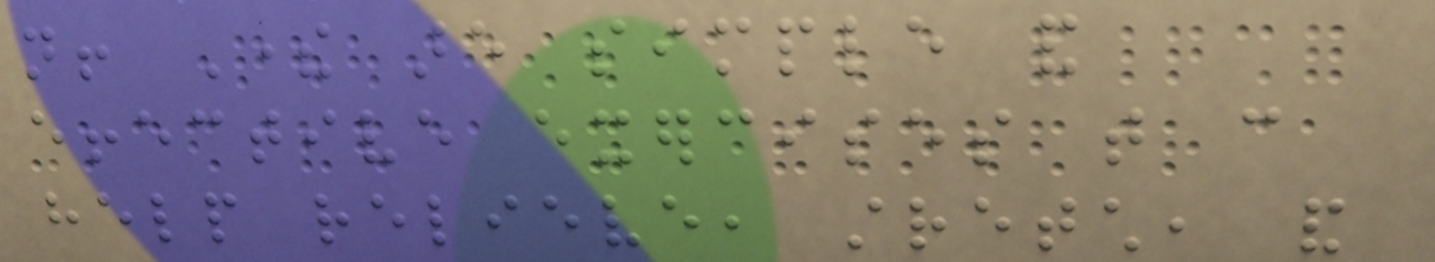not! There are simple and
effective exercises that can
help relieve, stretch, and
